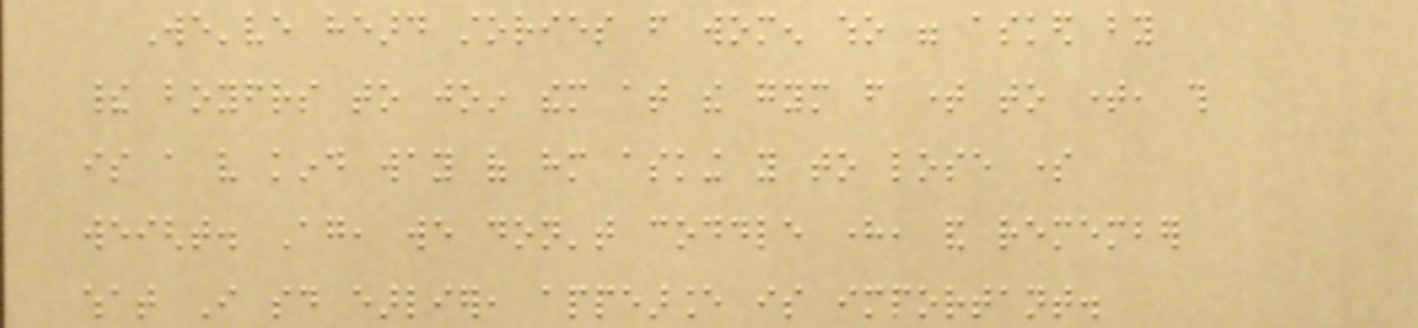We've heard stories from women who were asked by
their boyfriends to join them at the gym from time to time, this
is a very kind way of him asking you to lose some
weight. Again, we don't coddle here, and remember
what I said earlier, appearance is important.
